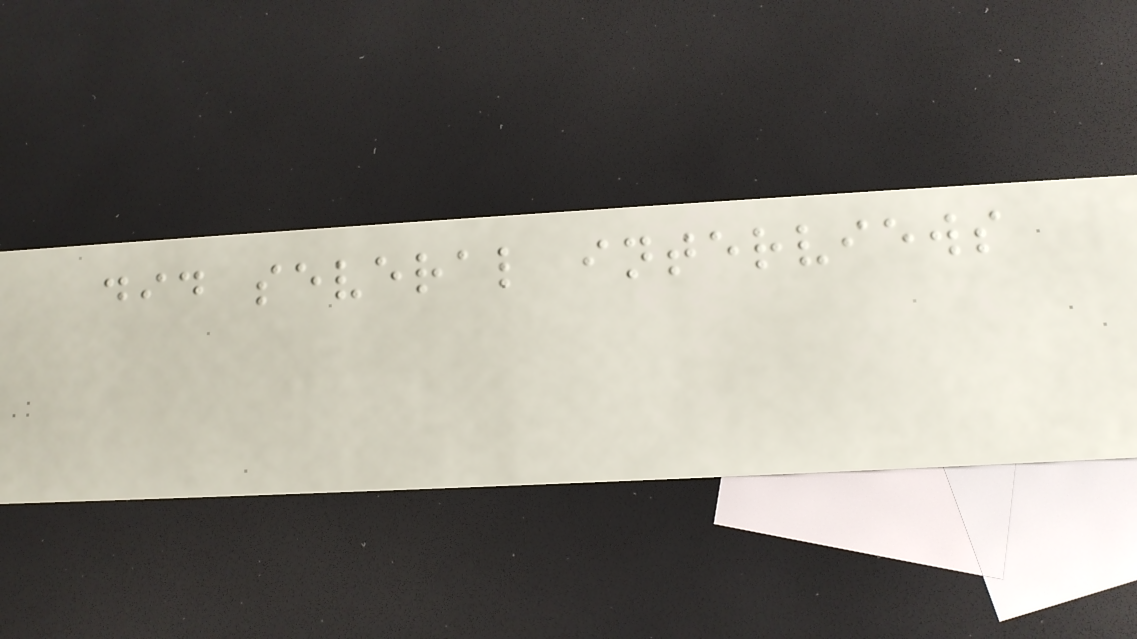did several interviews
